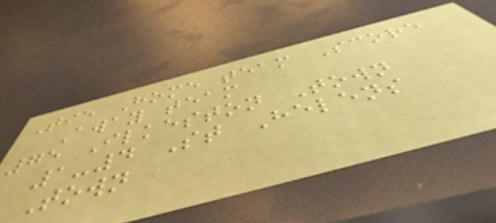Tie Home team Score
Away team
75 Ilkeston Town
1-4 St Helens
Town
